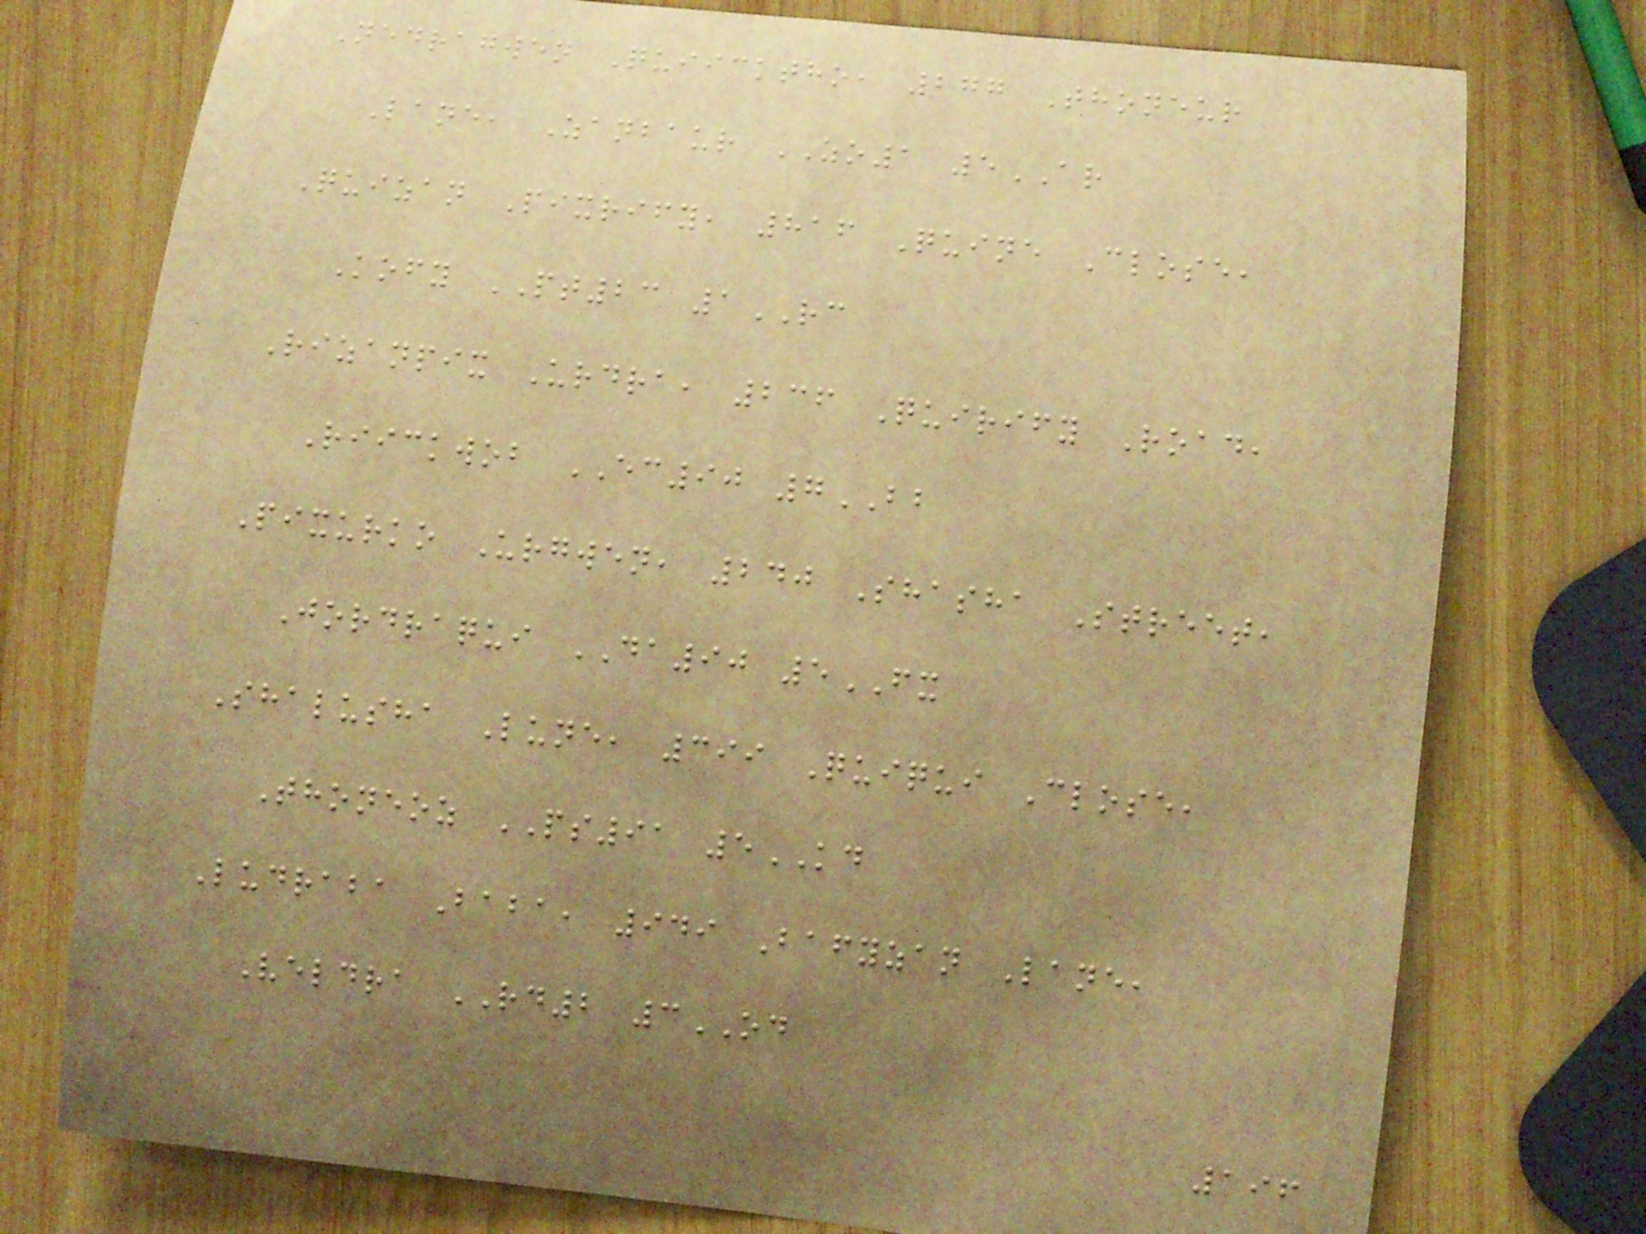Nedragwen Quiicktho, 277 Thoneur
Lane, Zanbaur ZO1 5AR
Quizan Pixrify, 816 Quine Close,
Kofy PT23 1RC
Rizanpix Urdra, 236 Quirify Road,
Riickwob EC90 7BB
Pixurko Urgwen, 240 Shasha Street,
Jordraqui DA90 5FX
Shalusha Lune, 399 Quiqui Close,
Thoneoz PS91 5KD
Ludraba Baba, 949 Bafyzan Lane,
Veldra RD2 3OD
196
